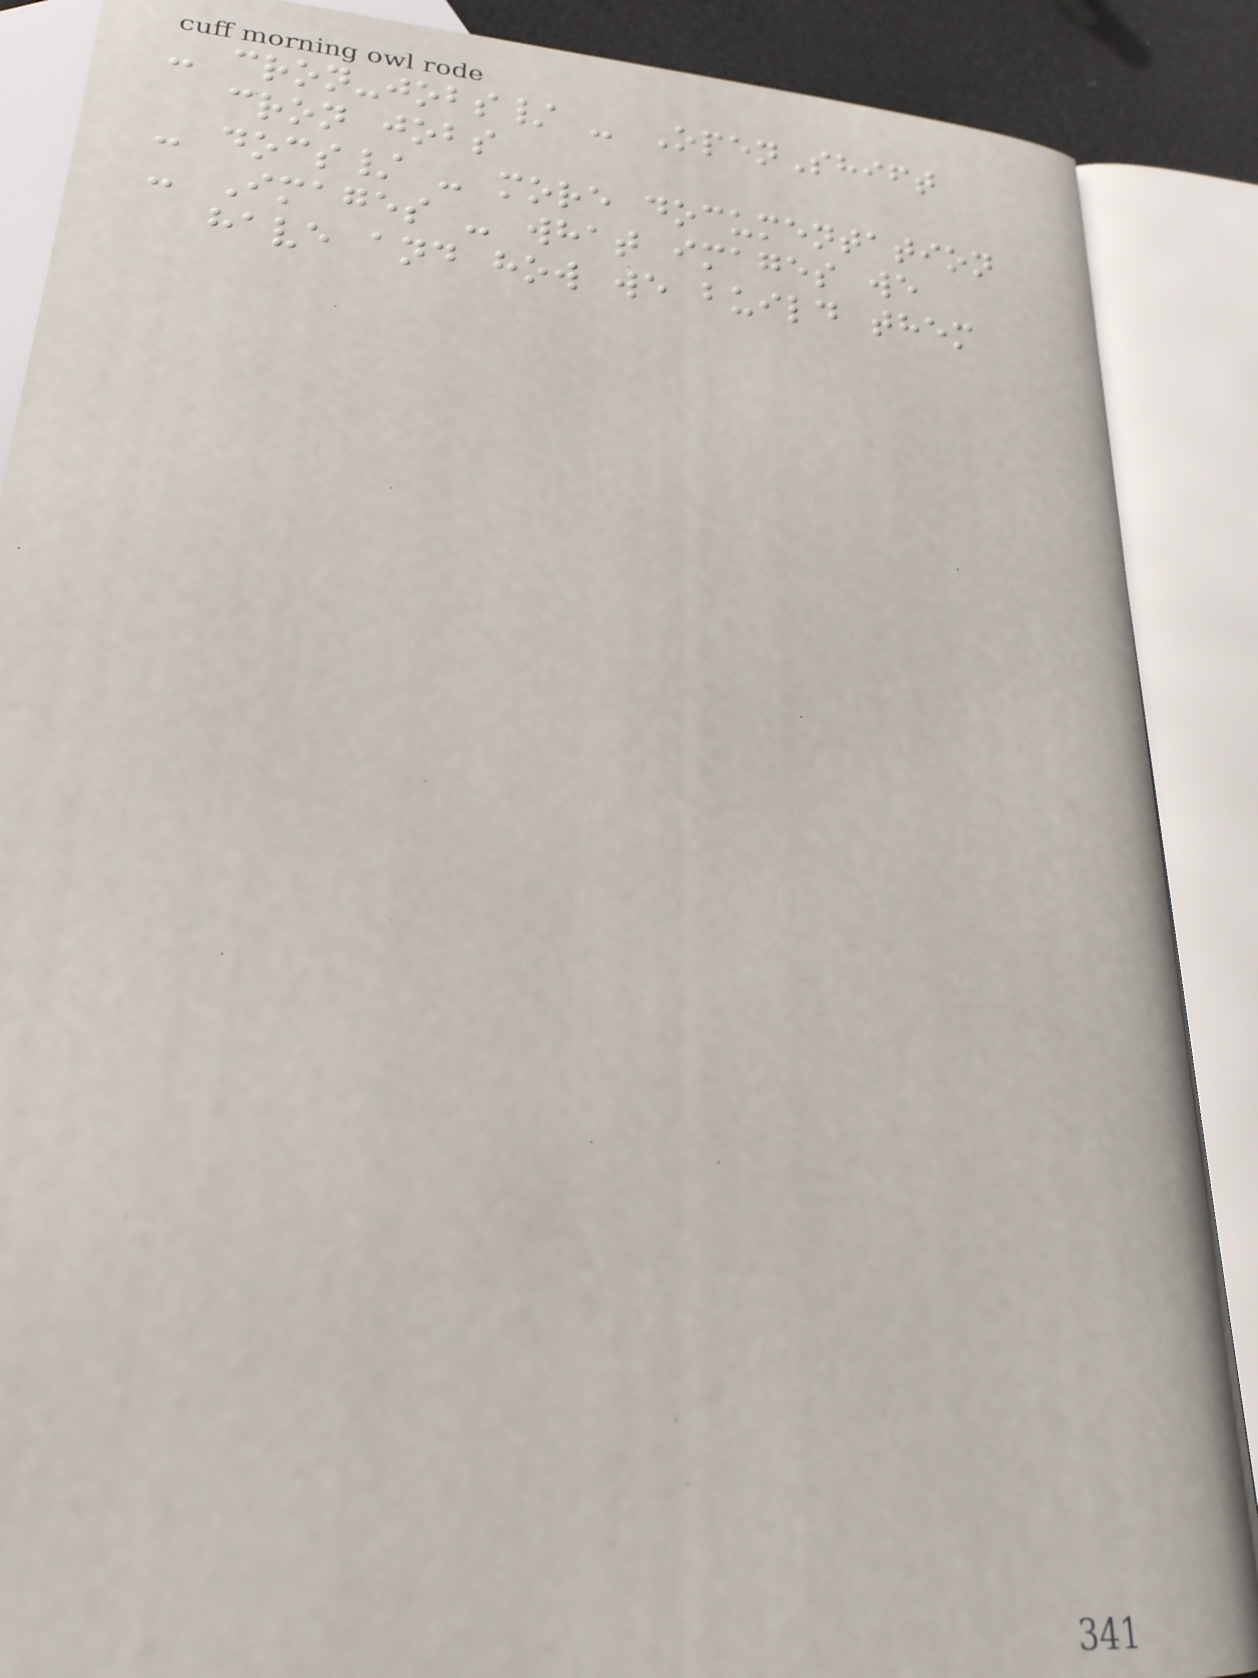- cron-jobs/ - OpenShift
cron jobs
- docs/ - more documentation
- Images - what images we
have and how we build them
